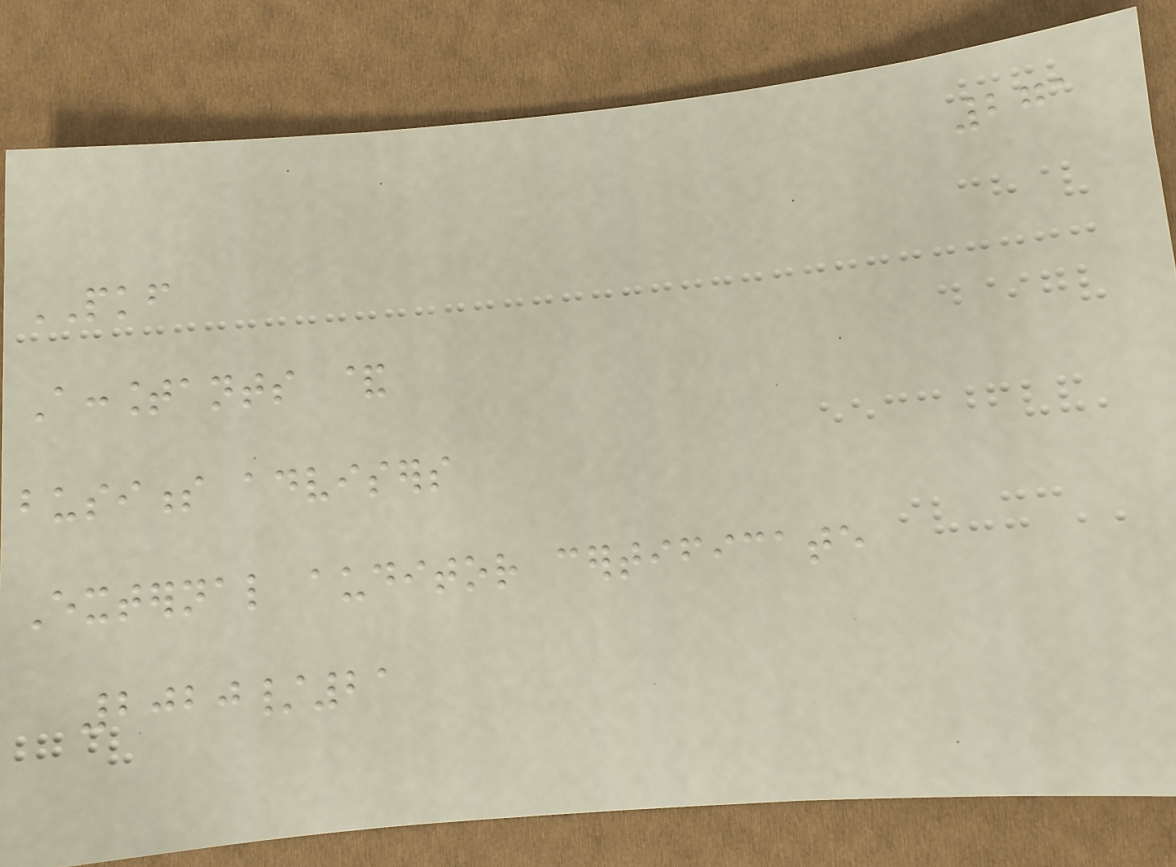271
PKF
Accountants &
business advisers
External auditor certificate
2020/21
